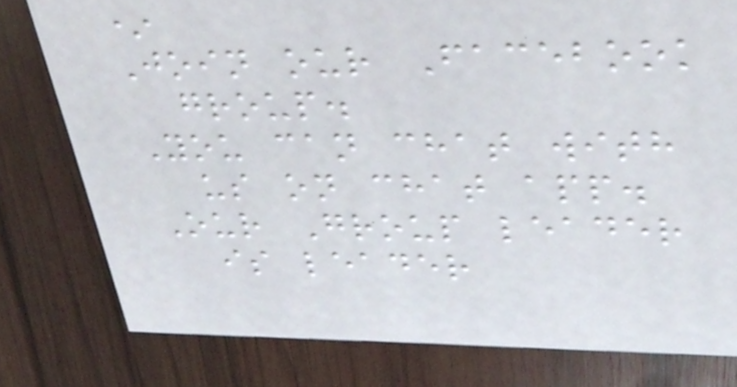*
Join our Facebook
group.
You can chat with
us on chat app.
Our Group leader
is leader
